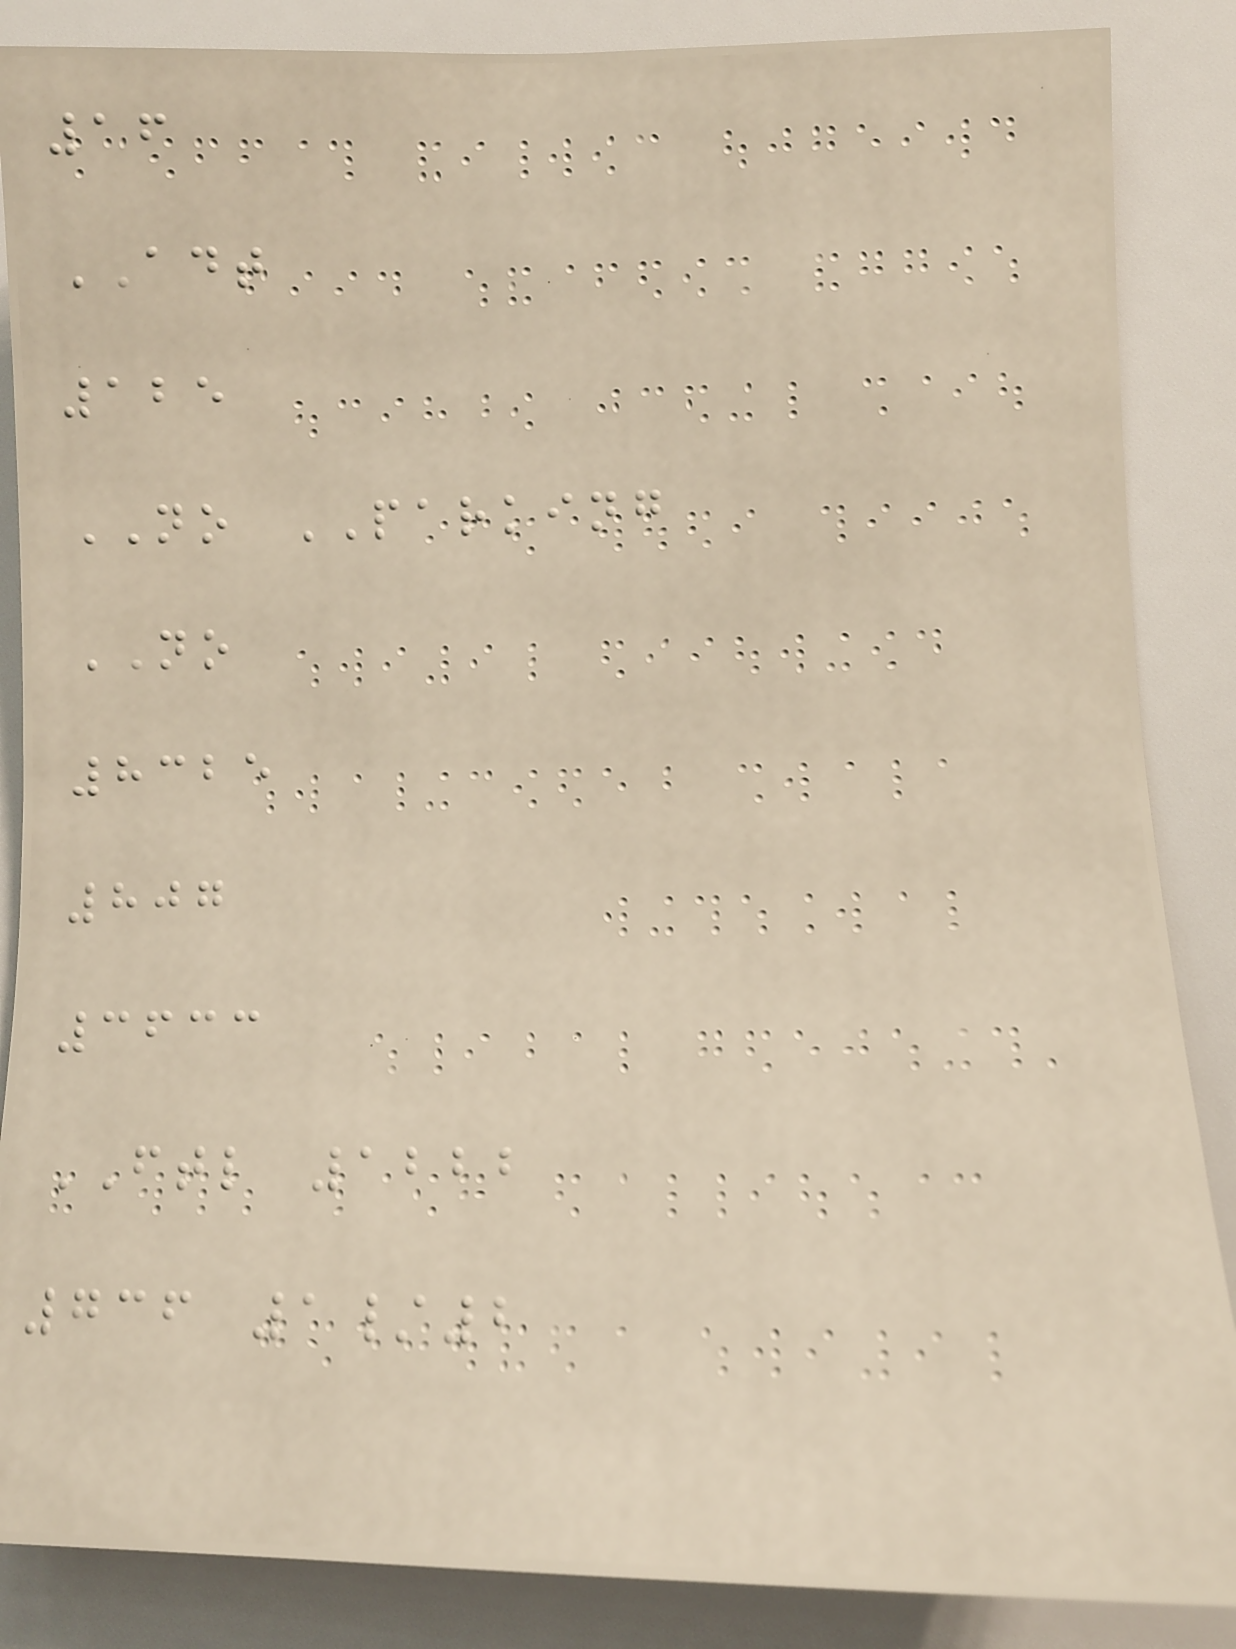16
ADT
125
NO PARKING
NO
8325
807
3633
FTL 1222
736 1/2
